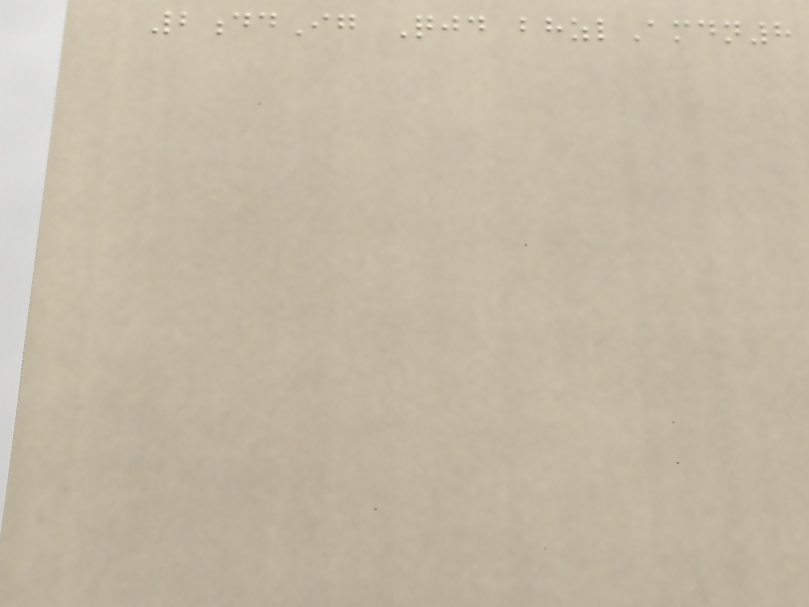2ddIg Qjd bhzlAmdn8
